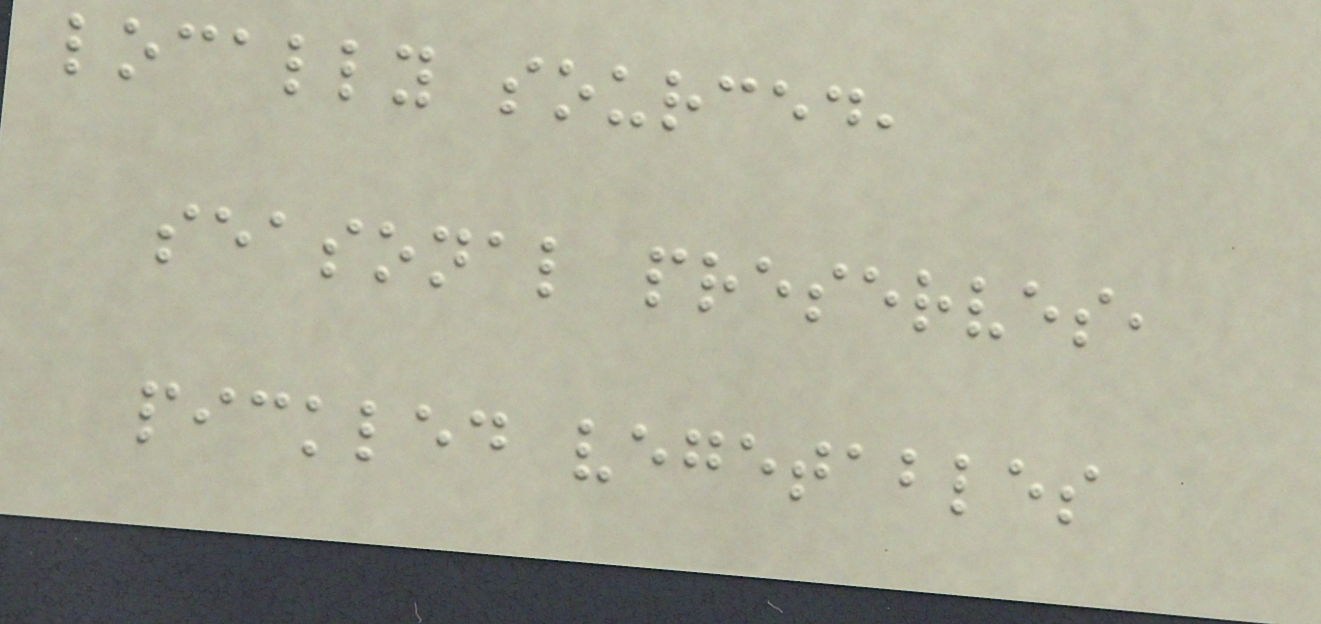locally sourced,
seasonal preserves,
pickled vegetables
